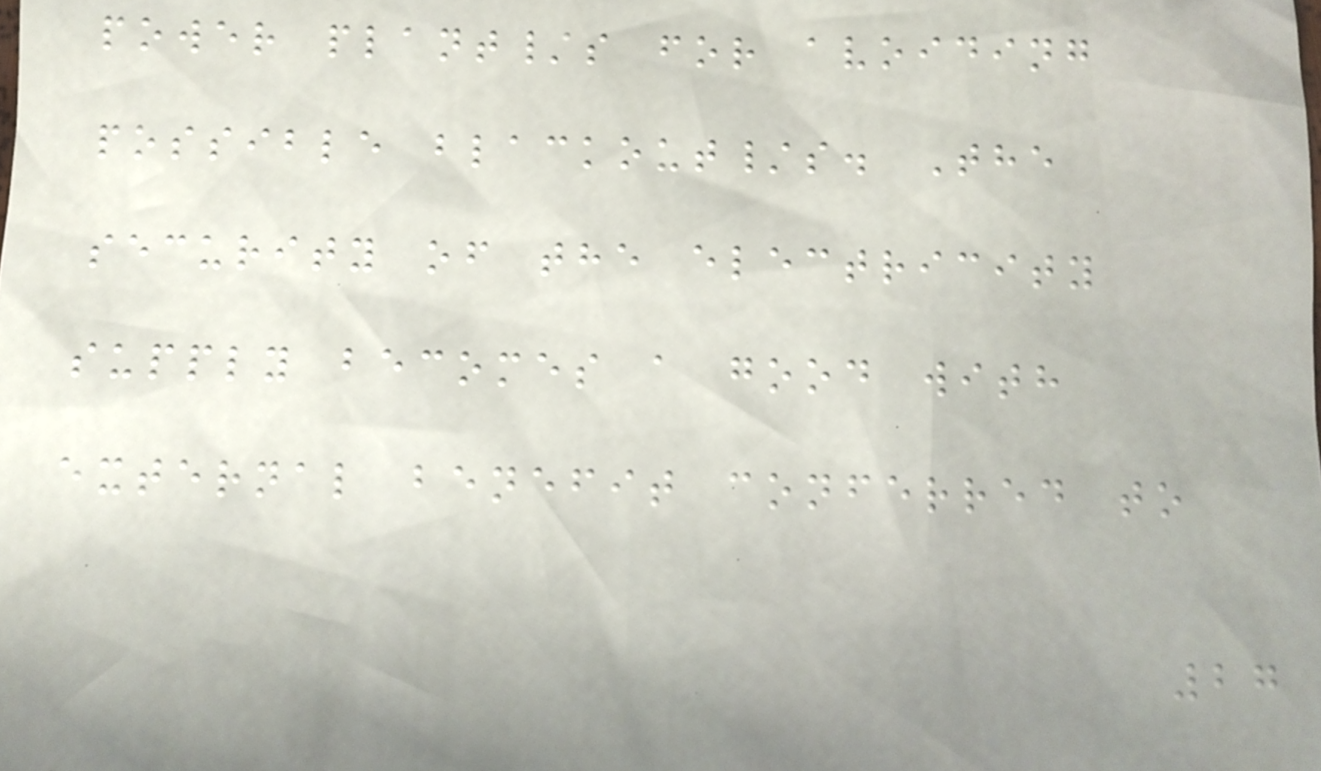power plant/s for avoiding
possible blackout/s. The
security of the electricity
supply becomes a good with
external benefit conferred to
27
